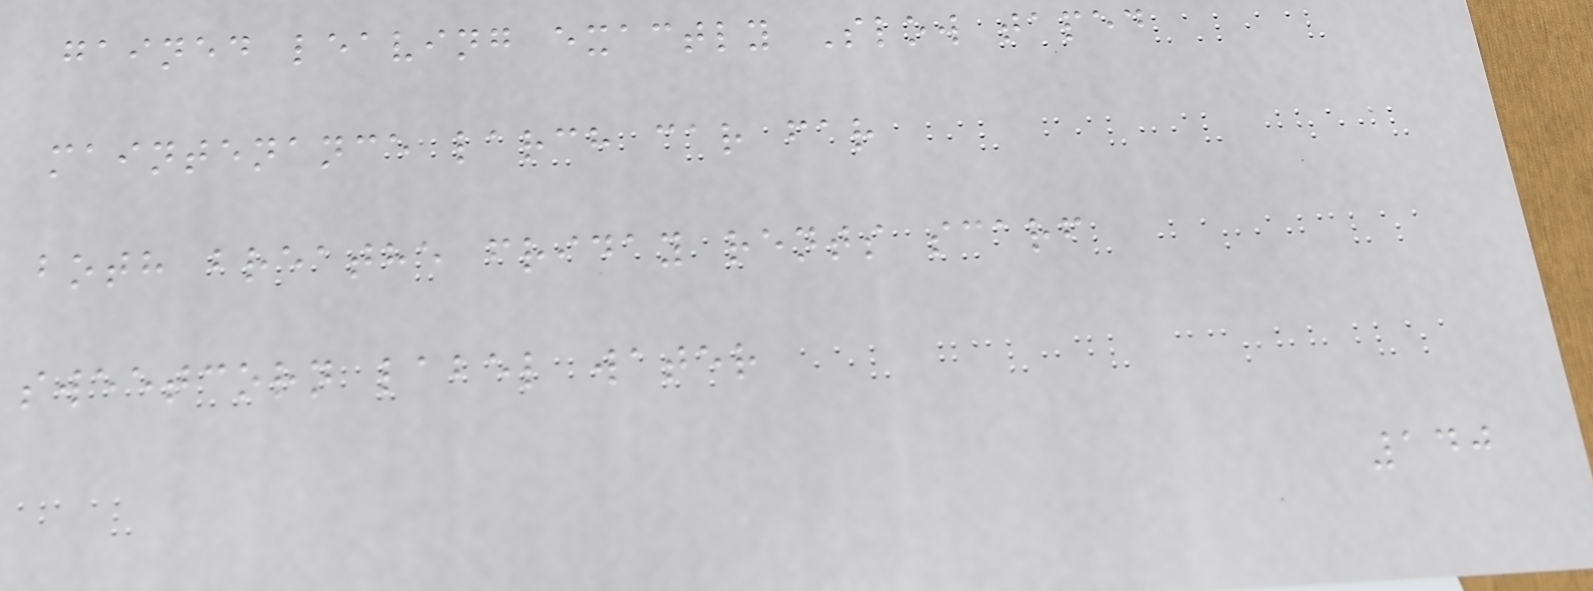gained leaving exactly Slow taped
maintenance larch car far
both breathe friday rents scarf
sweetcorn label water
140
